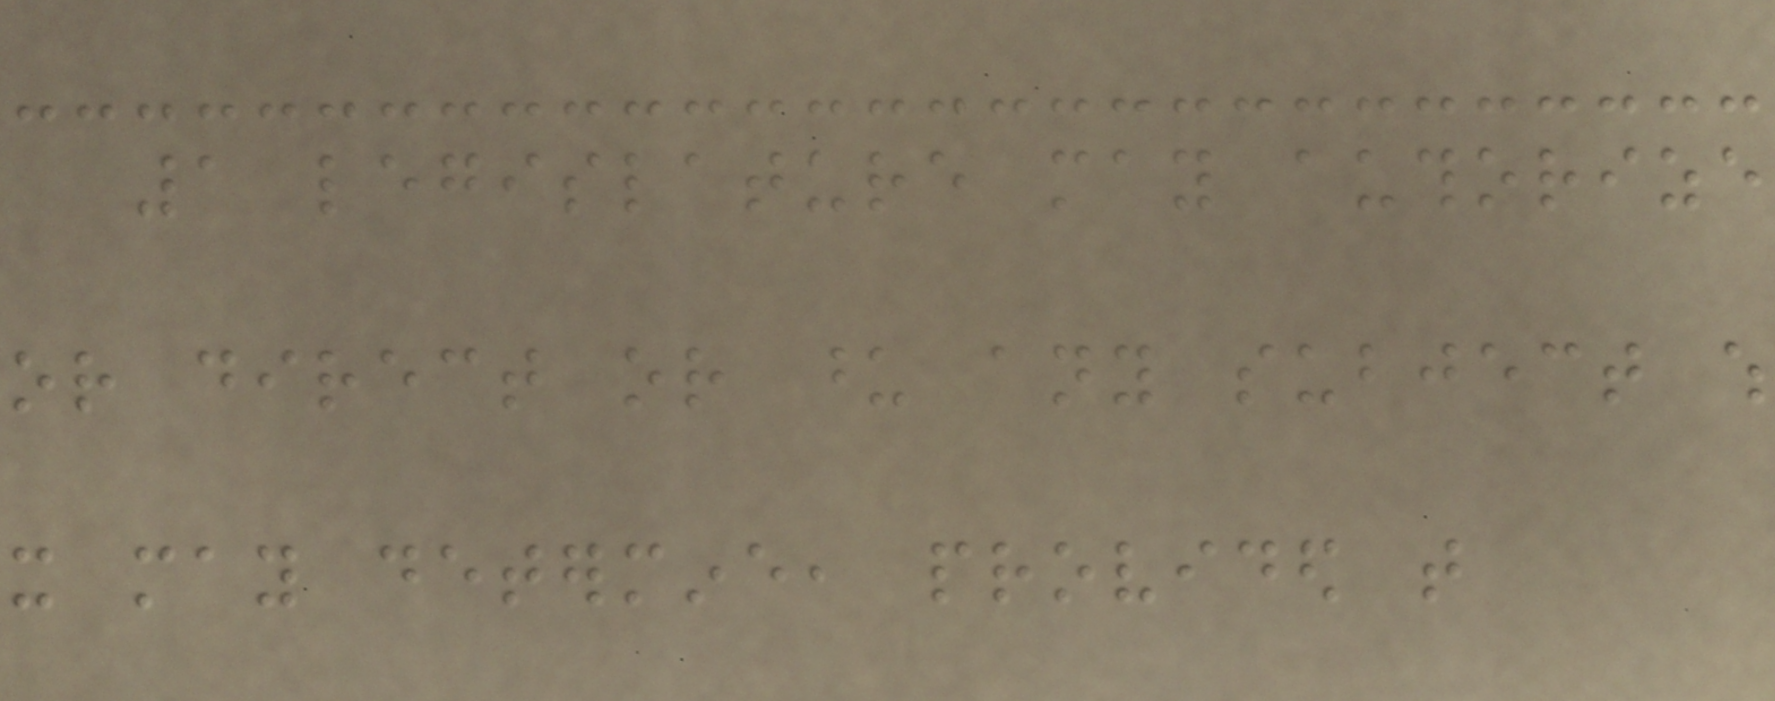1 legislature may authorize
or direct or upon any subject which
it may determine, provided that
